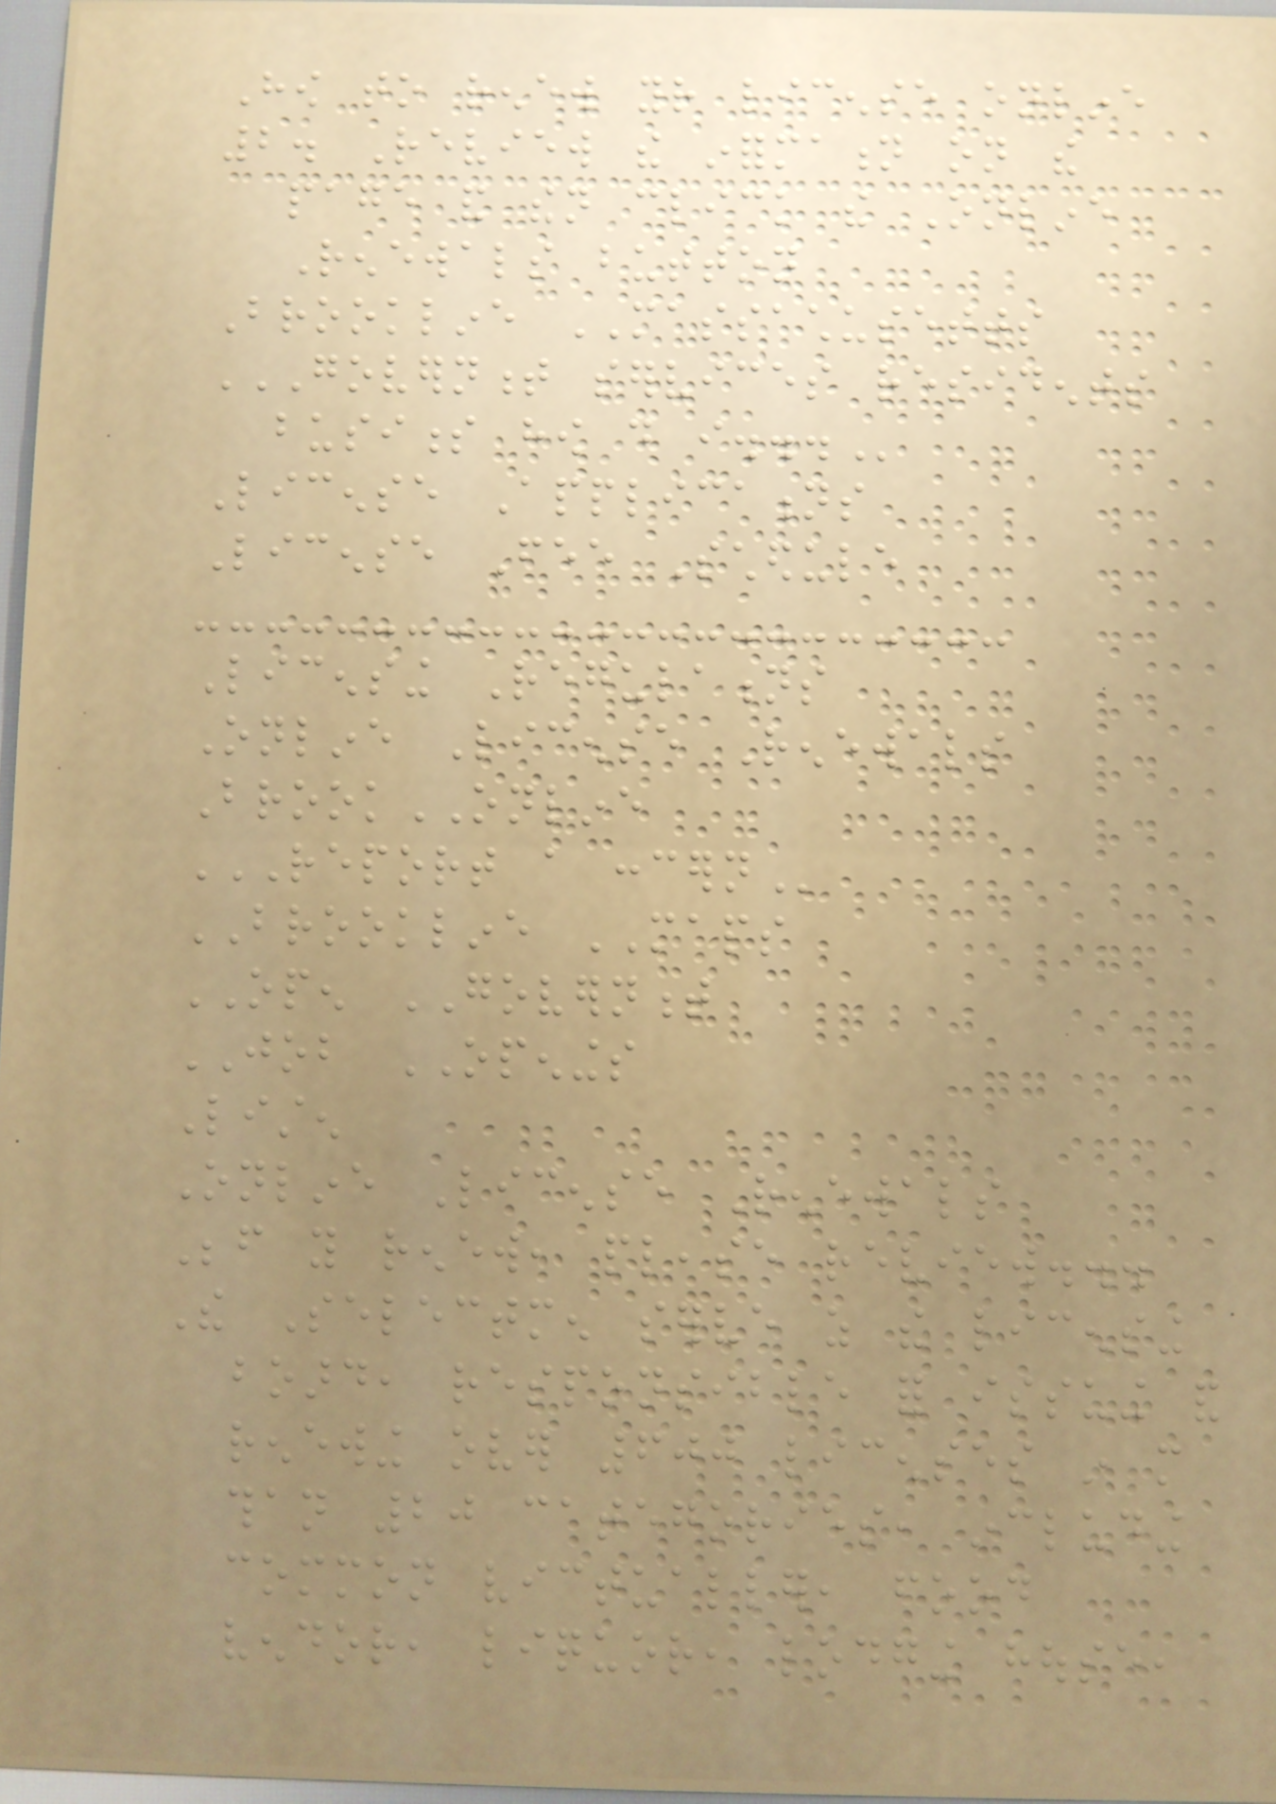How to renew your license online
2. Review the information on the
page and then click the Online
Renewals button
Brookline MASSACHUSETTS
GOVERNMENT SERVICES RESIDENTS
BUSINESS HOW DO I...
License Applications
License Fee Schedule
Licensing Regulations
Online License Renewals
BrookONLINE
REPORT A CONCERN
BROOKLINE MAPS
OPEN GOVERNMENT
JOB OPENINGS
Listen
Online License Renewals
Before you renew, please review...
The Selectmen serve as the licensing
board, responsible for issuing and
renewing over 600 licenses in more
than 20 categories, including
common victualler, food
vendor, liquor, lodging house,
